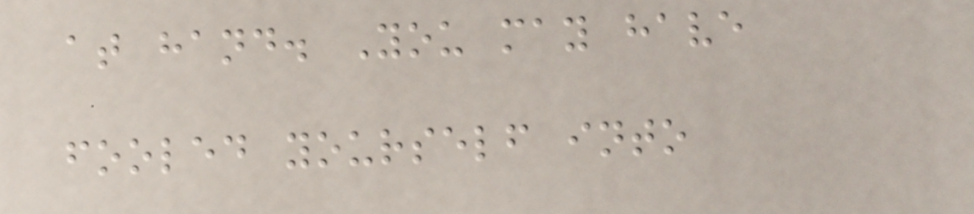at hand. You may have
fooled yourself into
